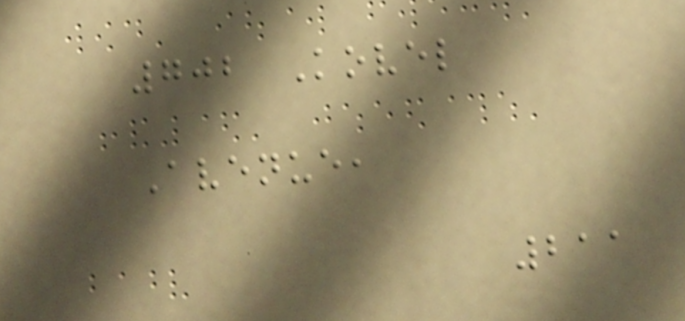702 Kovel
Avenue,
211
